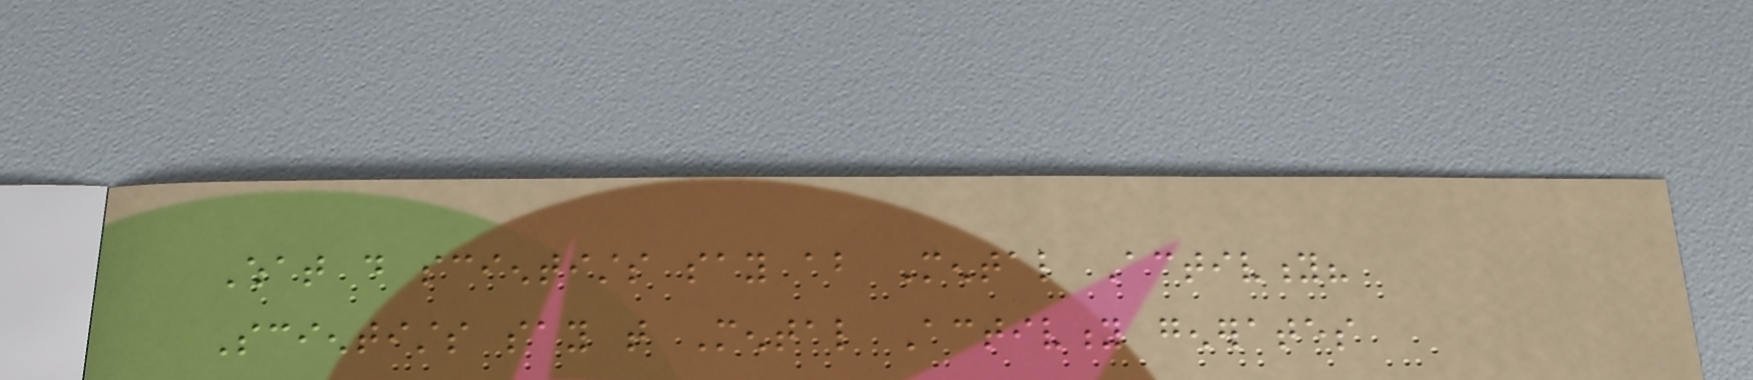What do scientists say about Mental Activity?
Scientists say that Mental Activity generates
